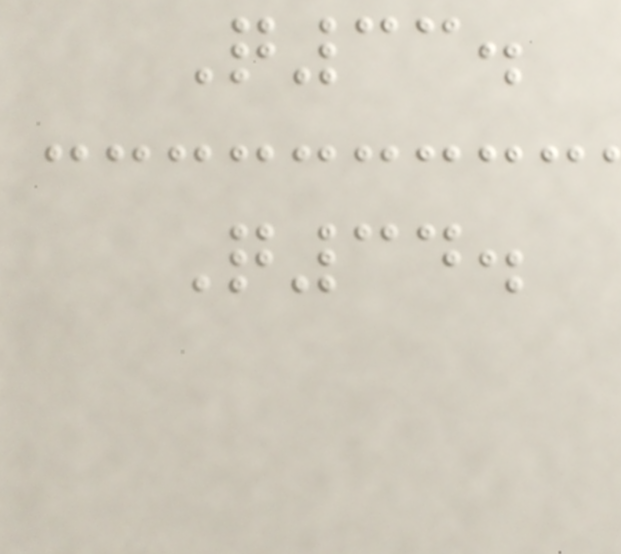Q33.
Q34.
